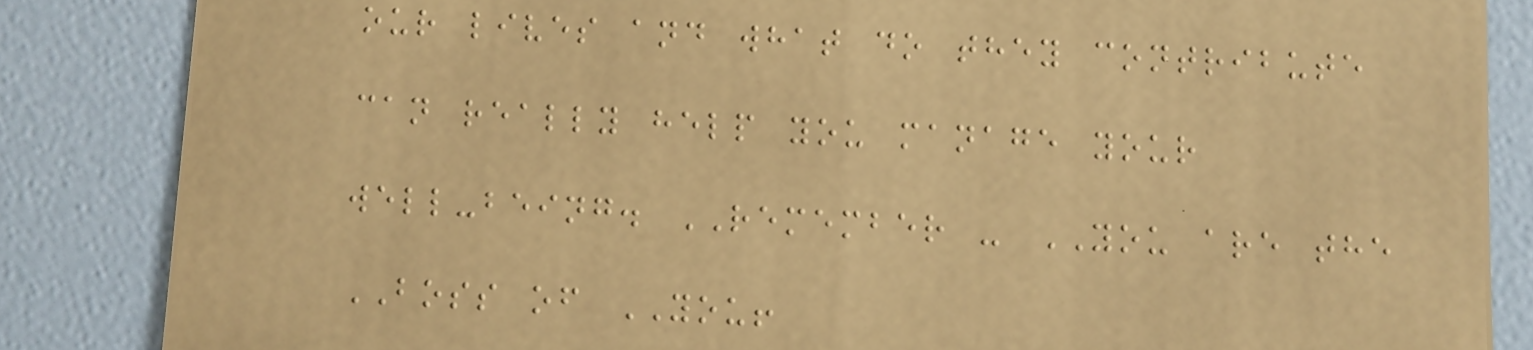our lives and what do they contribute
can really help you manage your
well-being. REMEMBER - YOU are the
BOSS of YOU!
